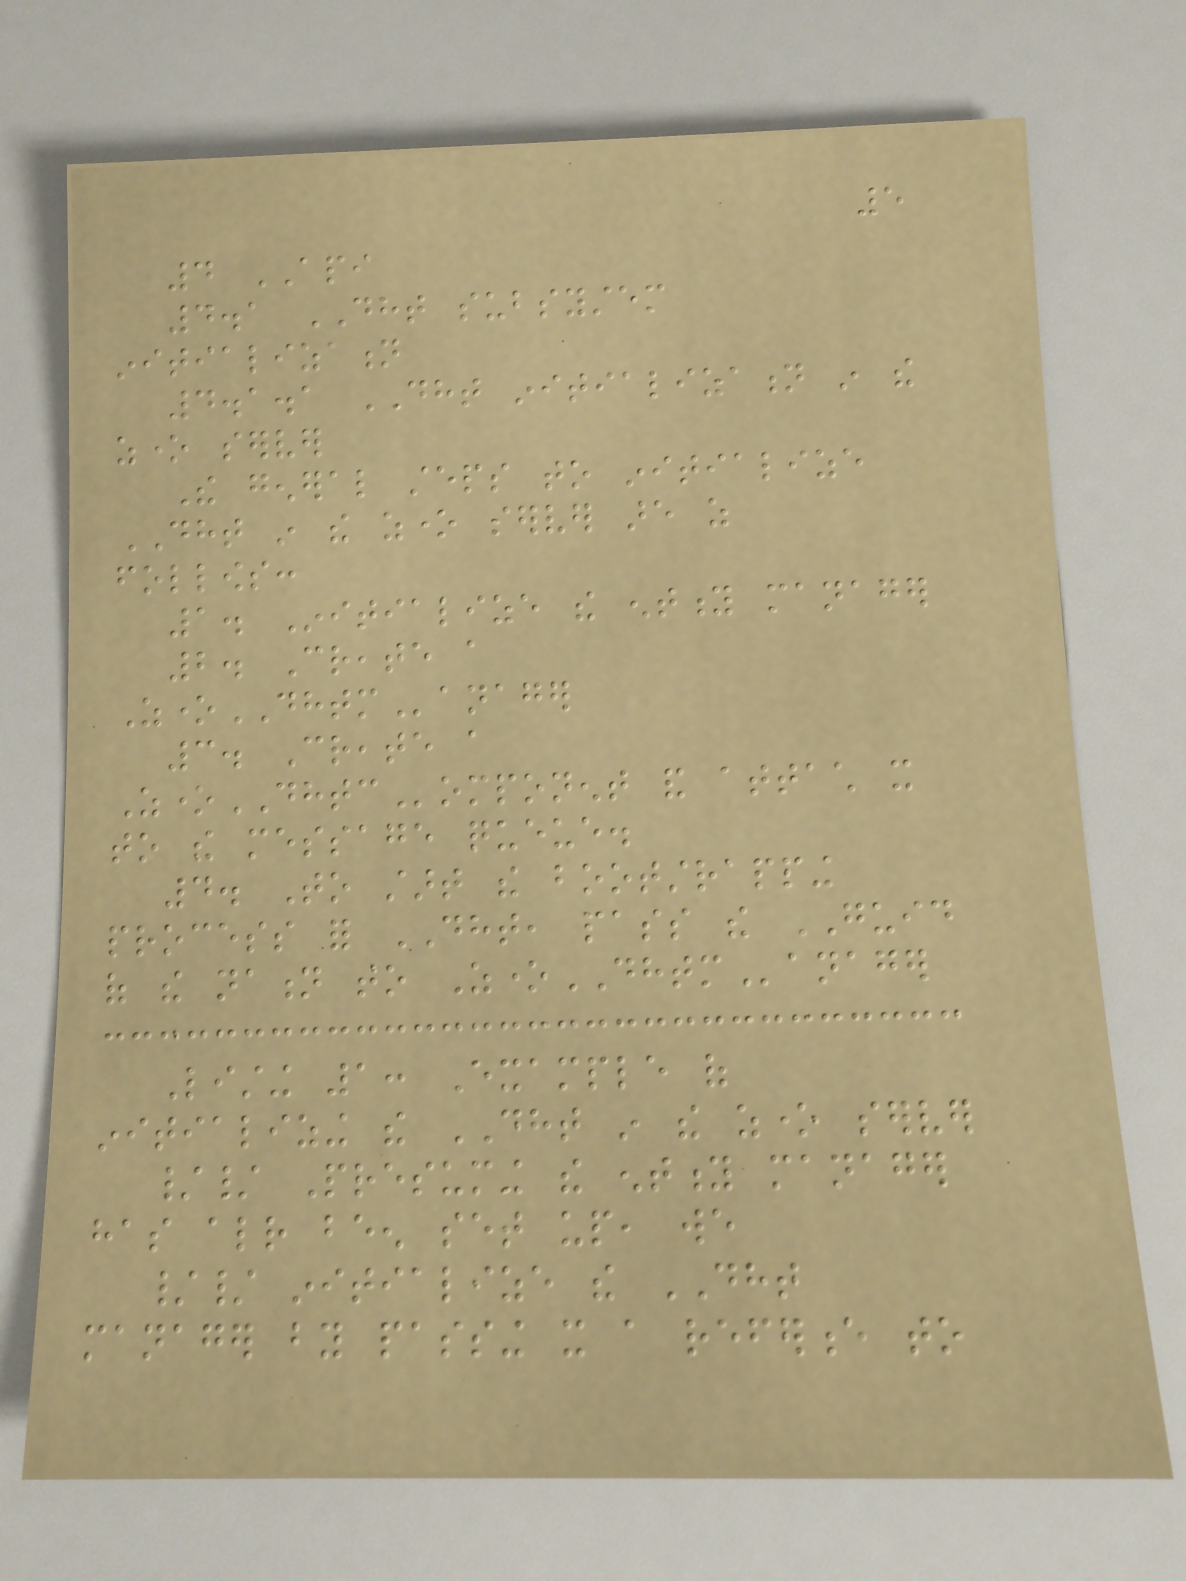5
4 API
4.1 DHT subsystem
initialization
4.1.1 DHT initialization in the
zone server
The general steps to initialize
DHT in the zone server are as
follows:
1. Initialize the entity manager
2. Create a
ZoneDHTManager
3. Create a
ZoneDHTComponent and attach it
to the message queue.
4. To start the bootstrapping
process for DHT, pass the GUID
of the nation to ZoneDHTManager
Listing 1: Example of
initializing the DHT in the zone server
// Presuming the entity manager
has already been set up, we
// initialize the DHT
manager by passing it a reference to
